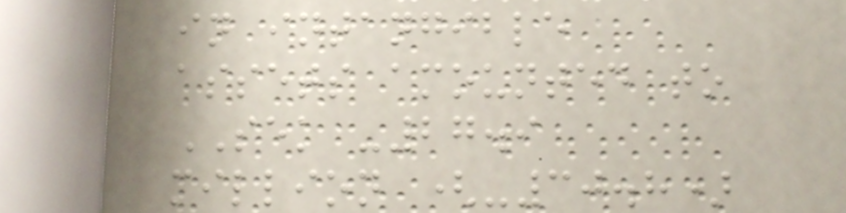in intangible
assets amounted to
SEK -27.9
million (-30.8)
